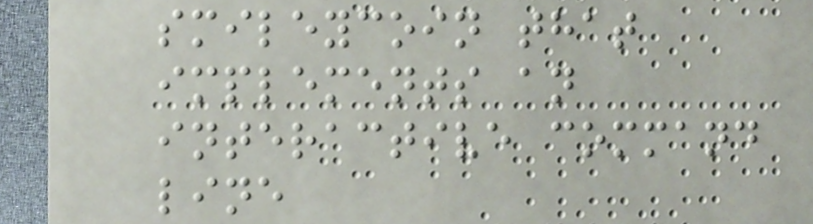smileycoin that
implements an
interactive command
line
